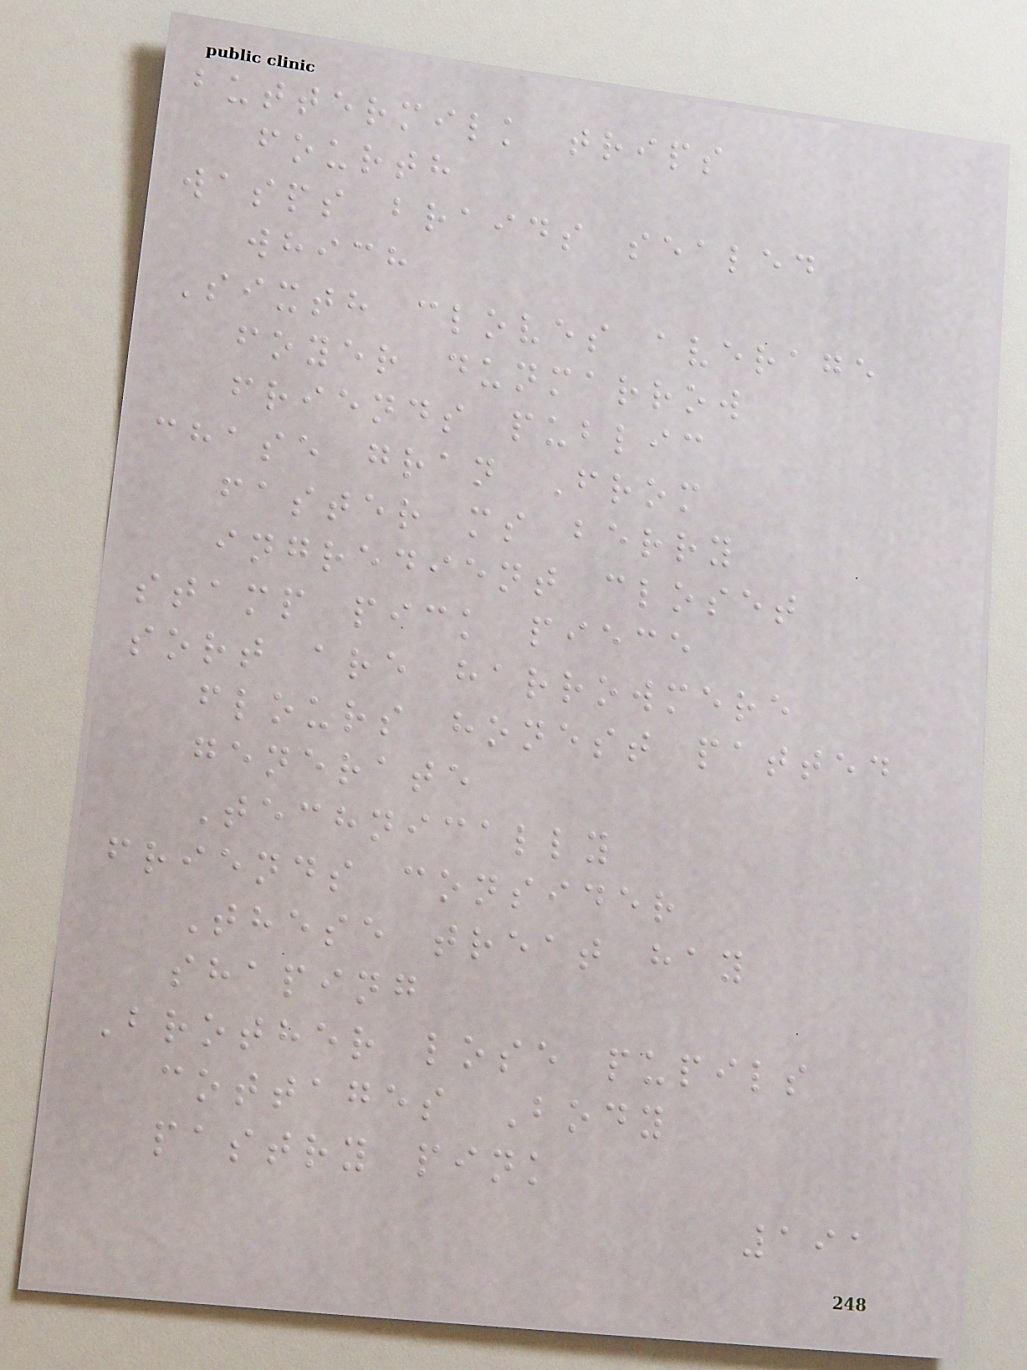buttermilk trips
fourth
wasps braids sealed
which
Sixth cloves average
foyer dunmarrow
friends public
chase gran From
faster ms berry
ingredient closet
stamp pick piece
sort are harrowmere
flours honest patted
generate
Technically
friends consider
These treat hay
shaping
Brother lose pupils
cottages Body
pastry pink
191
